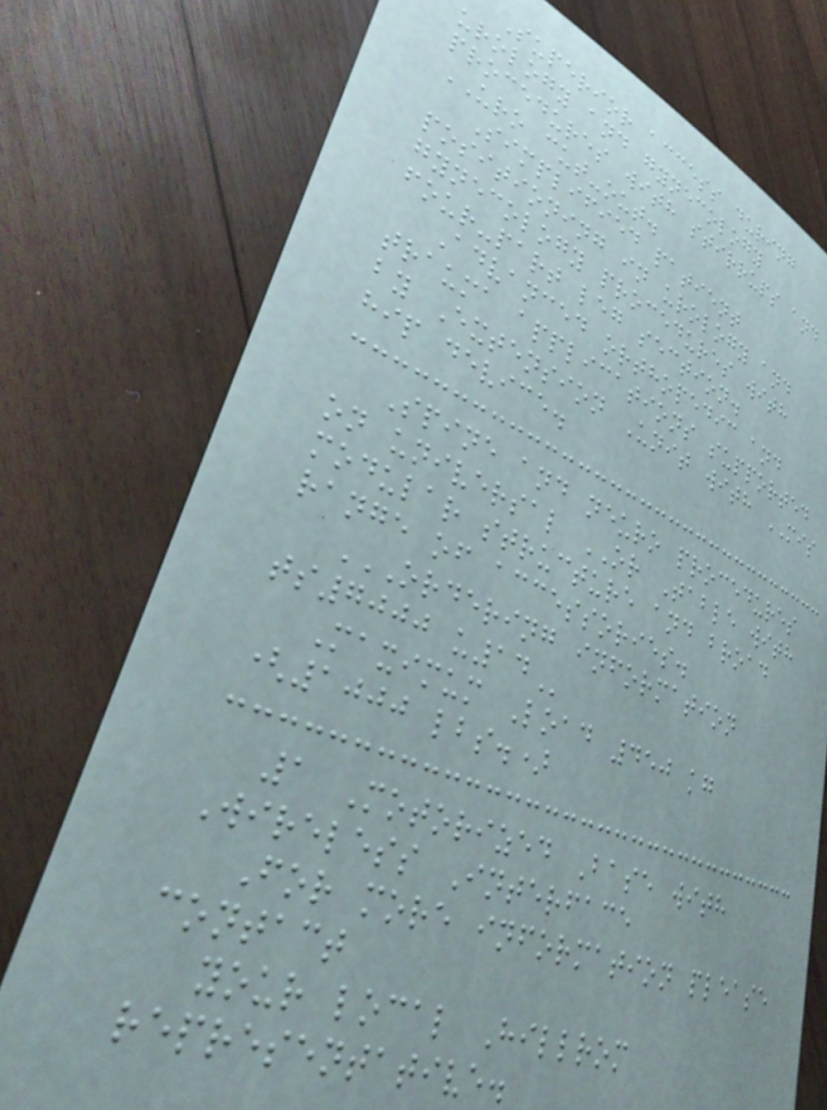Superior access during
urology and gynecology
procedures with stirrups and
URO cut-out.
Simplified patient
positioning in urology and
gynecology procedures with
four-part leg section.
Advanced orthopedic and
trauma applications supported
by Extension Unit with MIS
hip device.
Spine and neuro procedures
on universal OR Table with
modular structure and broad
range of accessories.
ORDERING INFORMATION
TS7000 U14
Maximum Load 450 kg
(1000 lbs.)
1 Motorized Base with
Wireless Interface
For more information please
contact
your local Hillrom
representative.
